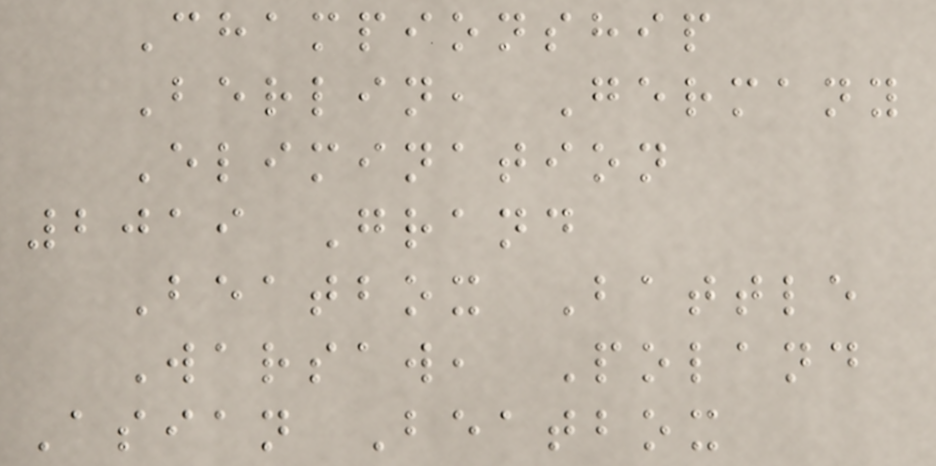Championship
Berlin, Germany
Elimination
2019 Grand
Beatbox Battle
Warsaw, Poland
Asian Beatbox
